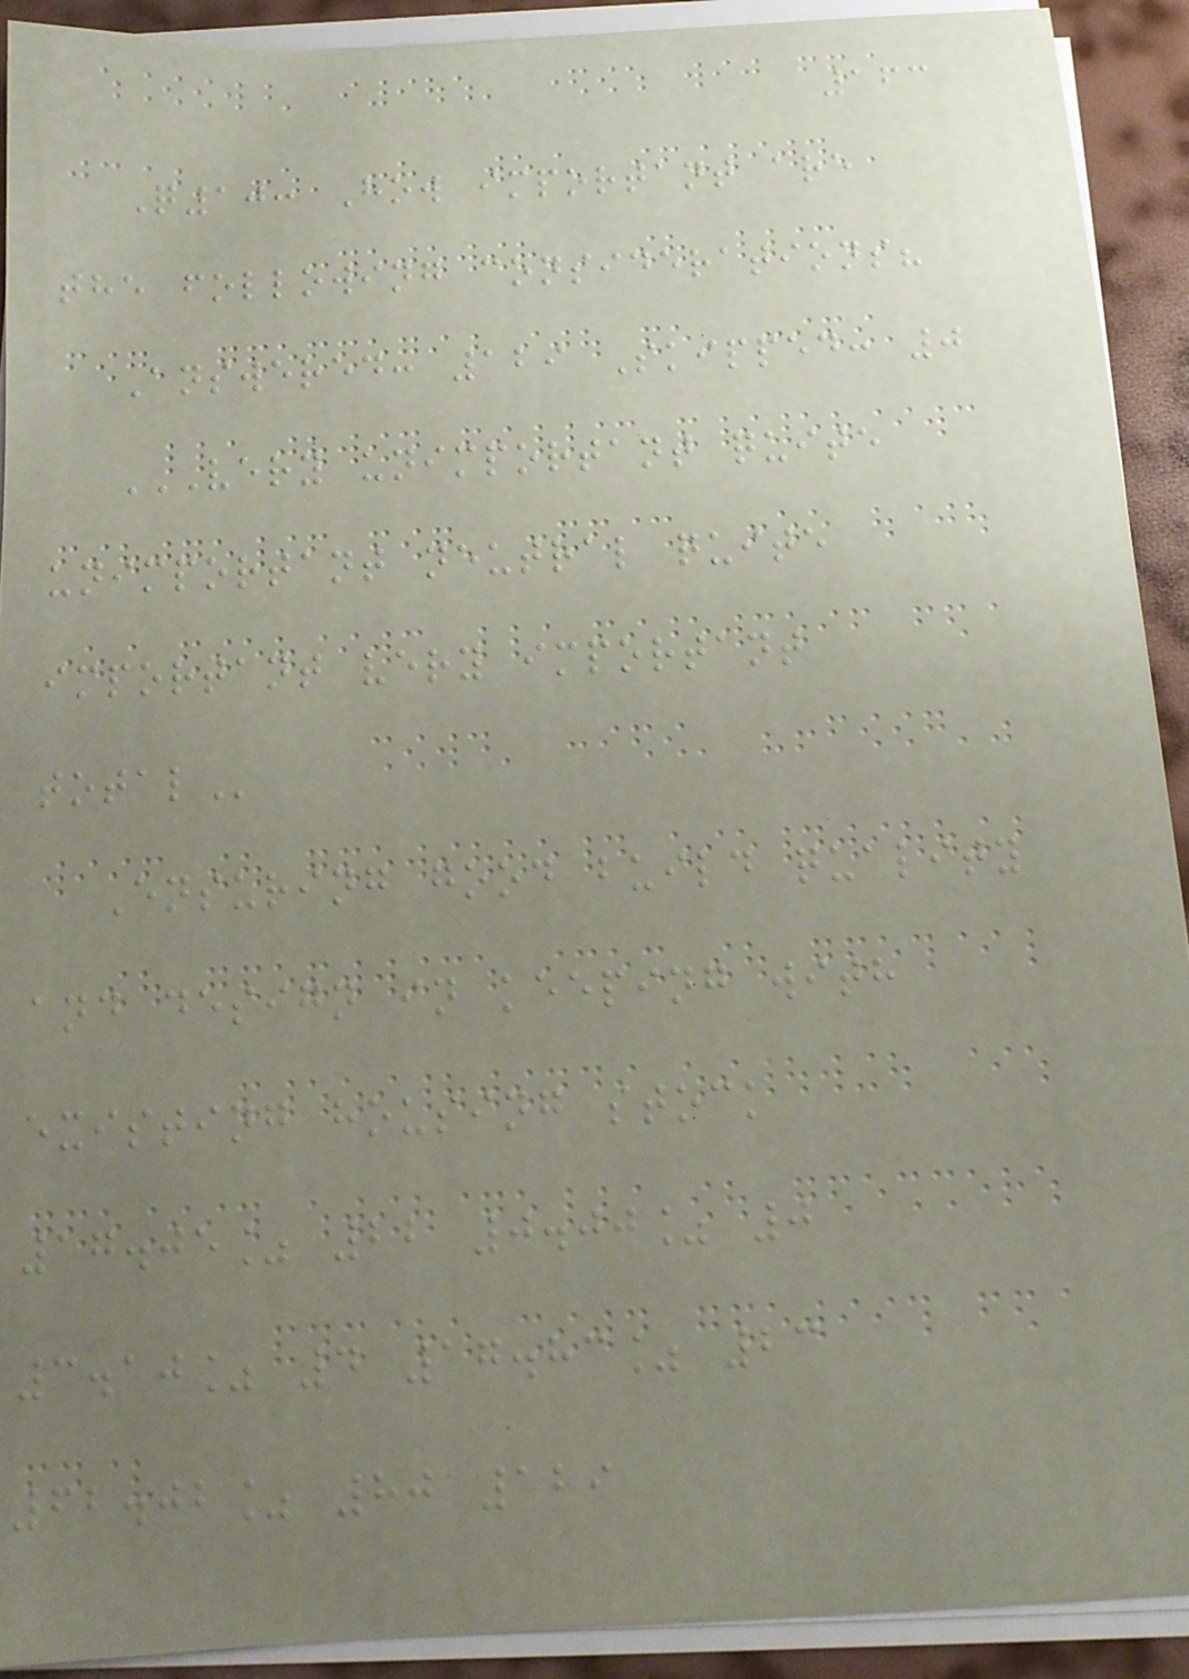163
Q10: How important are
the following considerations?
Answered: 129 Skipped: 0
VERY UNIMPORTANT QUITE
UNIMPORTANT NEUTRAL QUITE
IMPORTANT VERY IMPORTANT
TOTAL
Ensuring good build quality
and design in keeping with
existing housing stock
17.05% 22 0.00% 0
3.10% 4 17.83% 23
62.02% 80 129
